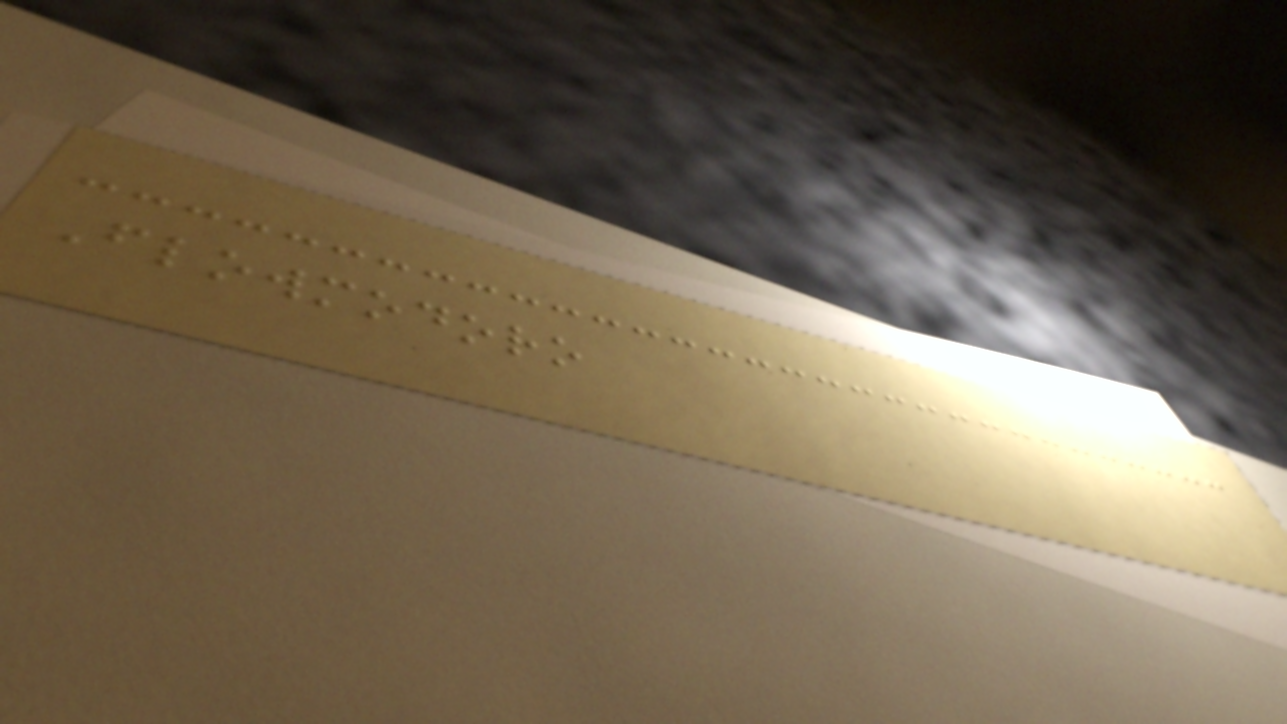Flowmodoro
